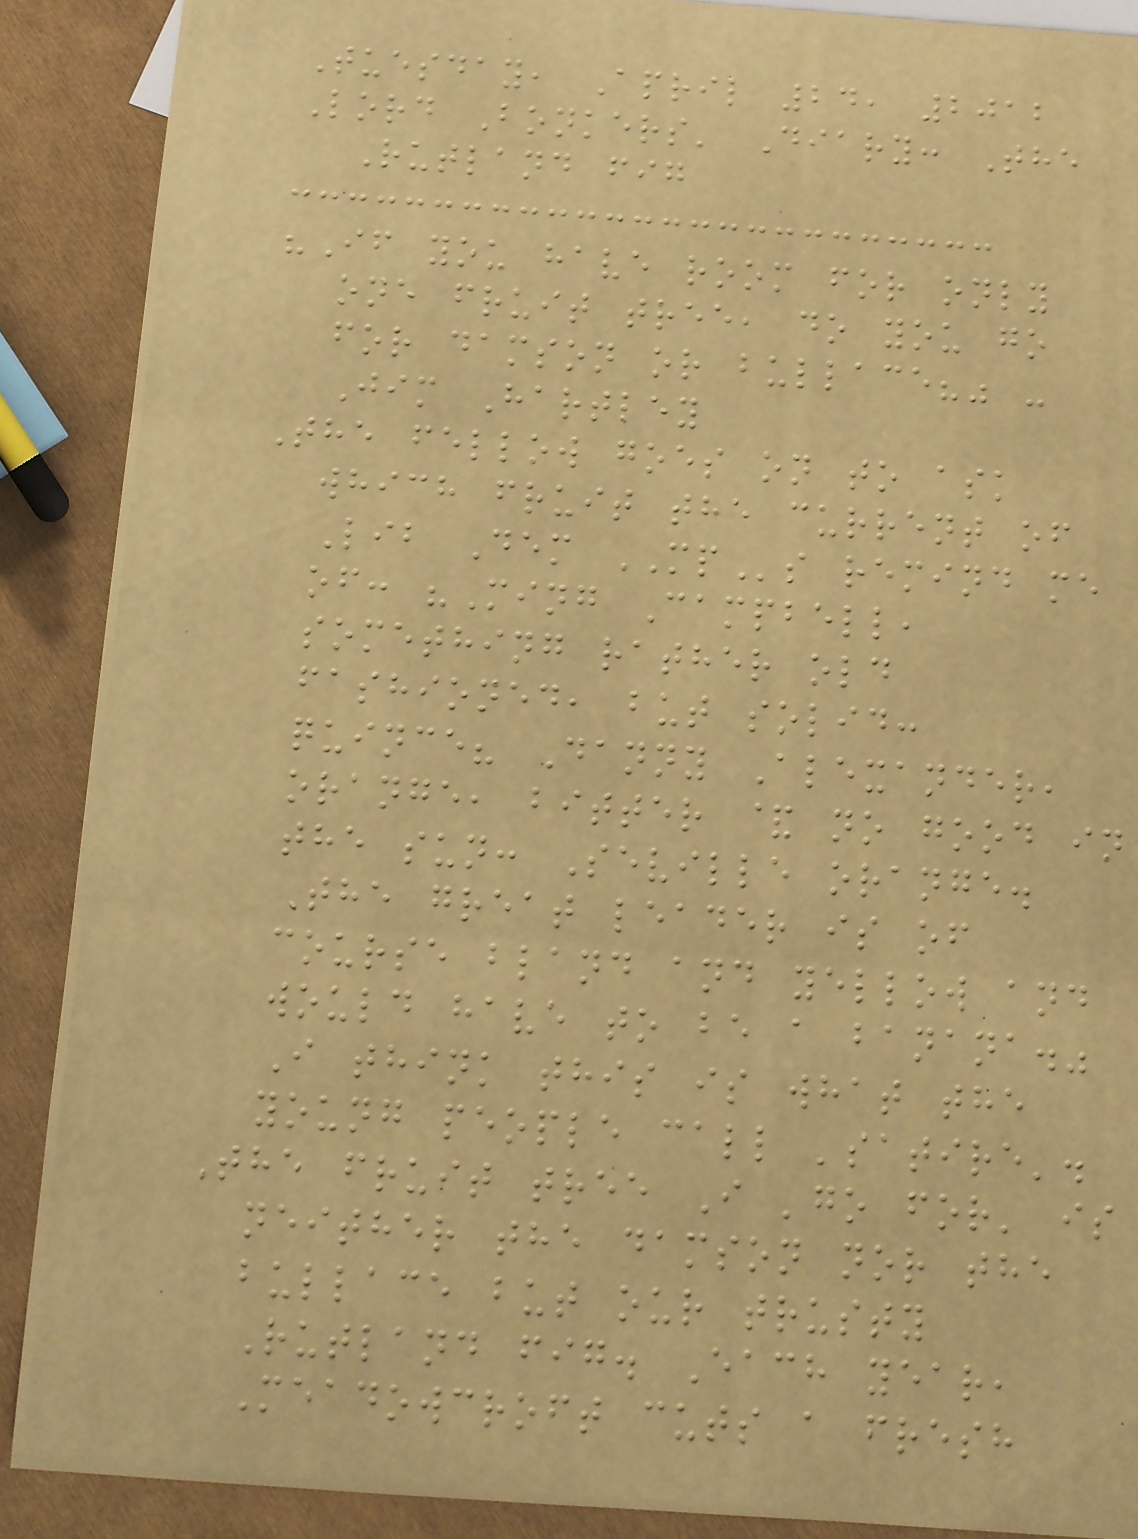Tuesday, April 24, 2012
Lord Bonkers' Diary: The
Rutland fig
"If you have room for only
one fruit tree, do you go
for damson or bullace?" -
Jim Hartley
The fellow goes on to ask
which fruit the current of
Lib Dem MPs remind me
of: "Ming Campbell,
something rather old
fashioned, but solid:
quince? Danny Alexander,
orange, bitter & no good in
the sun: Seville orange.
The great leader is of
course bland and yellow and
would have to be a banana."
I think this is what the
young people call 'satire'.
The fruit tree I 'go for' is
neither the damson nor the
bullace but our trusty
Rutland fig. Each year,
Meadowcroft cuts a fresh
